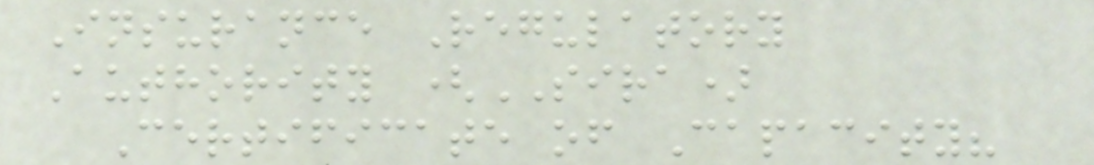Insurance Regulatory
Authority (SIRA)
Certificate of Capacity?
